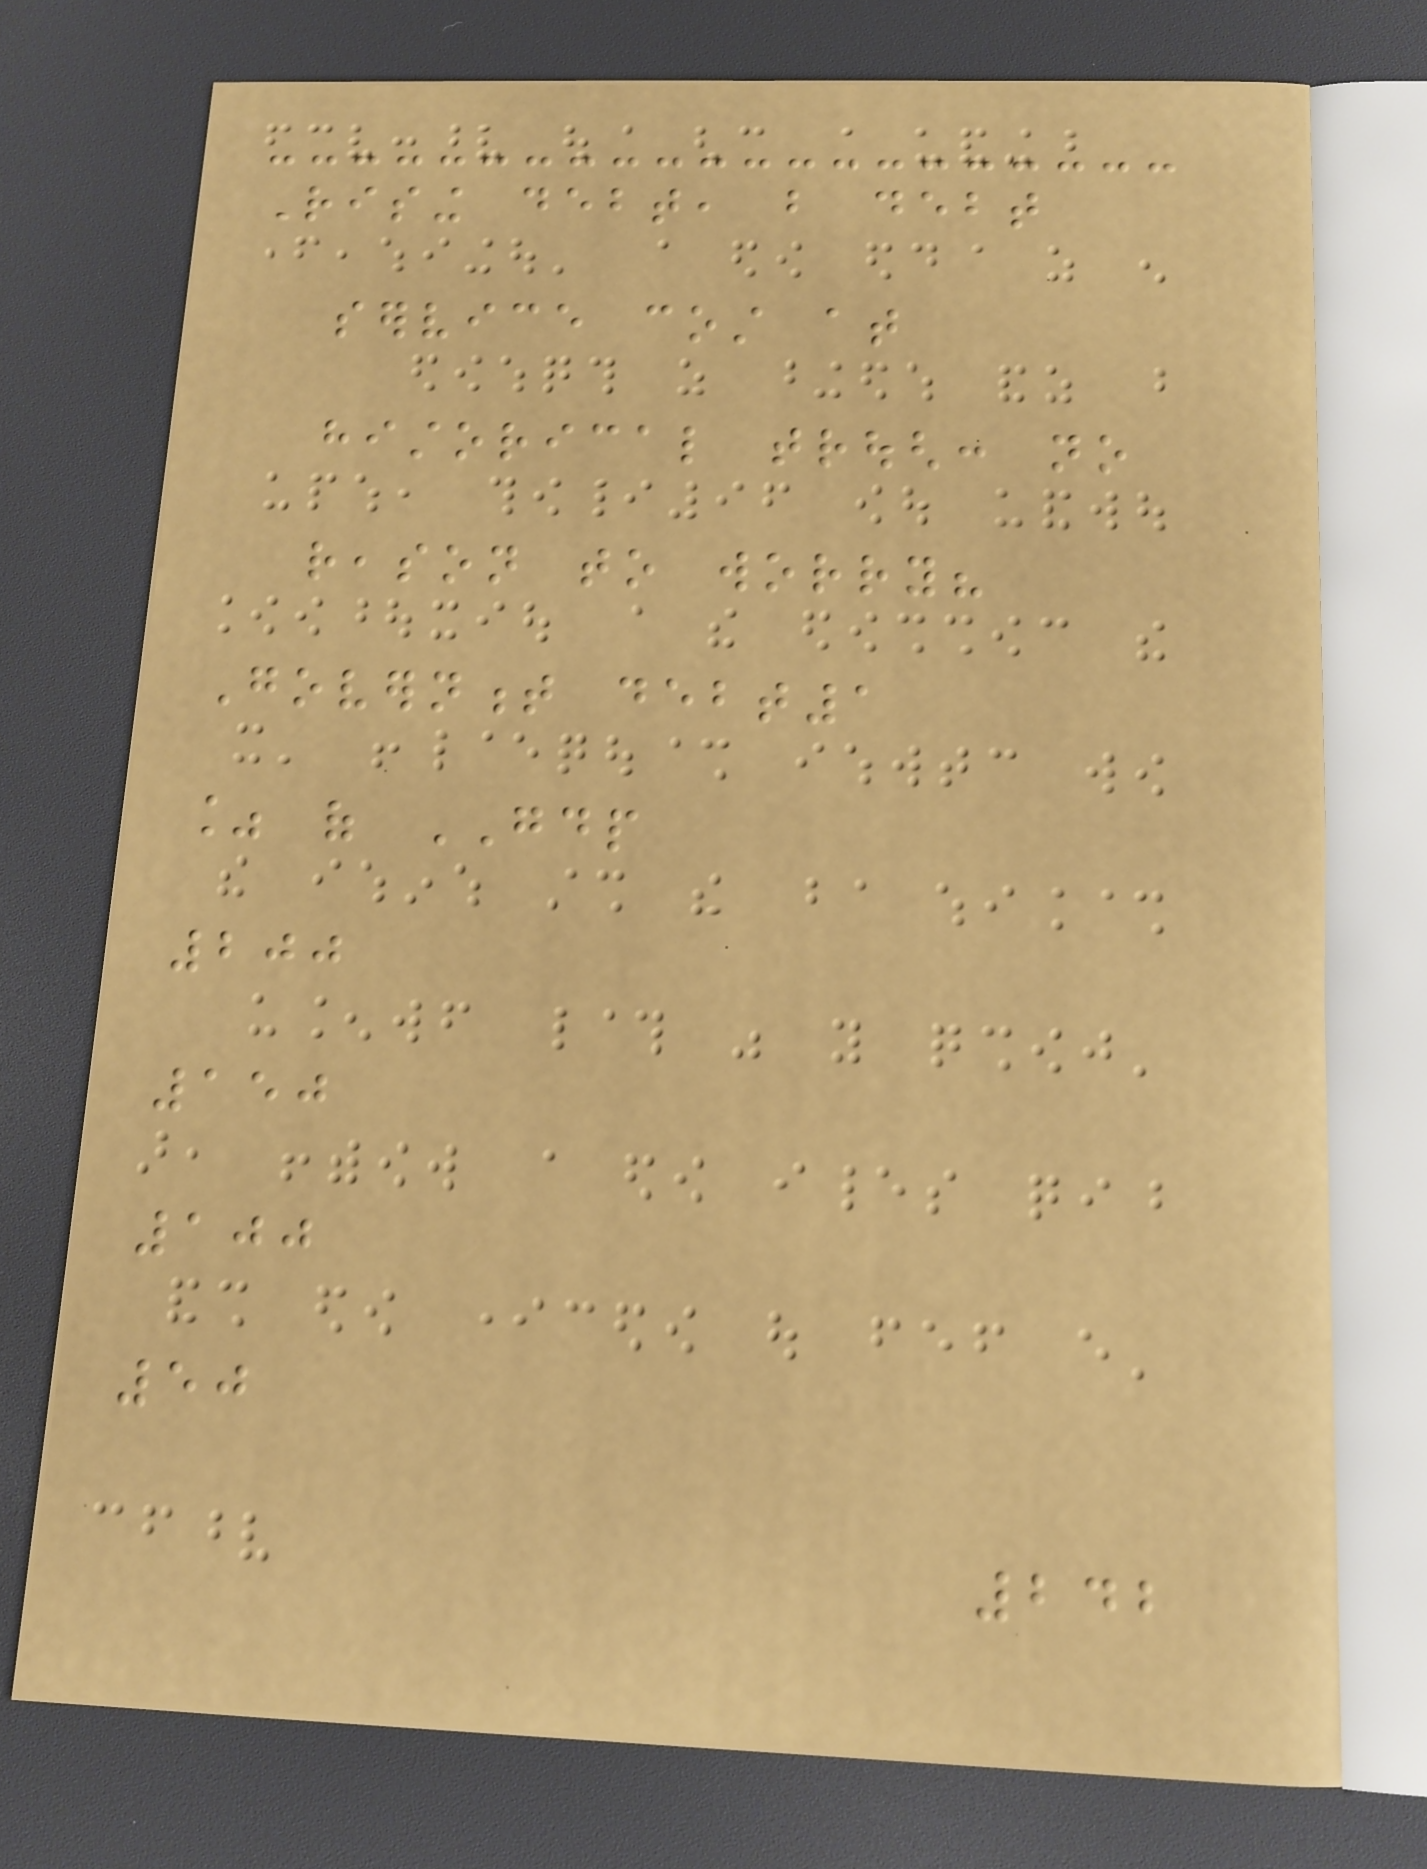Rising debt, but debt
service cost at
historical trough: no
reason to worry?
Government debt1
% of GDP
200
150
100
50
242
